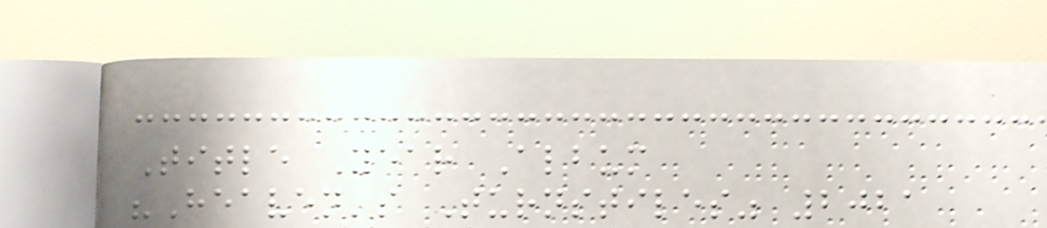Title Year Album
"Heaven's Turnstiles" 2021
